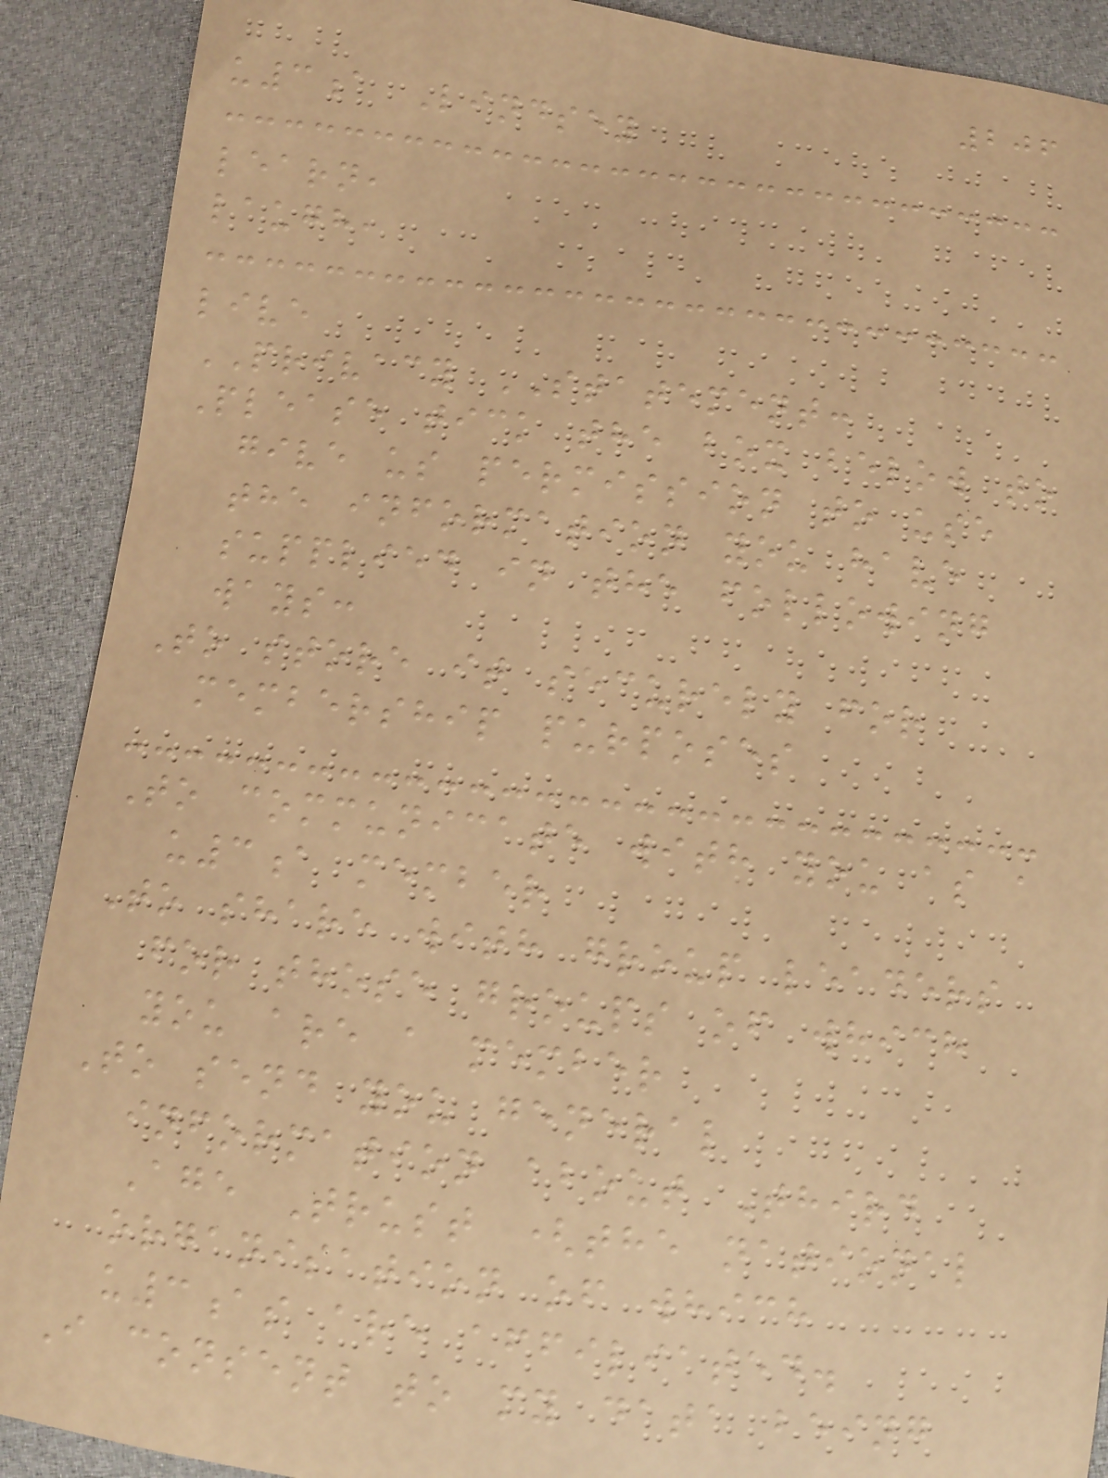206
u3a Lindsey
learn,
laugh,
live
PRIVACY STATEMENT:
Please tick the box below to
give us permission to use
the information you have
supplied in the following
ways:
To store it securely for
membership purposes
To communicate with you as a
u3a member
To share with group leaders
for those groups of which
you are a member
To send you general
information about Third
Age Trust (the national
organisation of which
u3as are affiliated.
I consent to my data being
